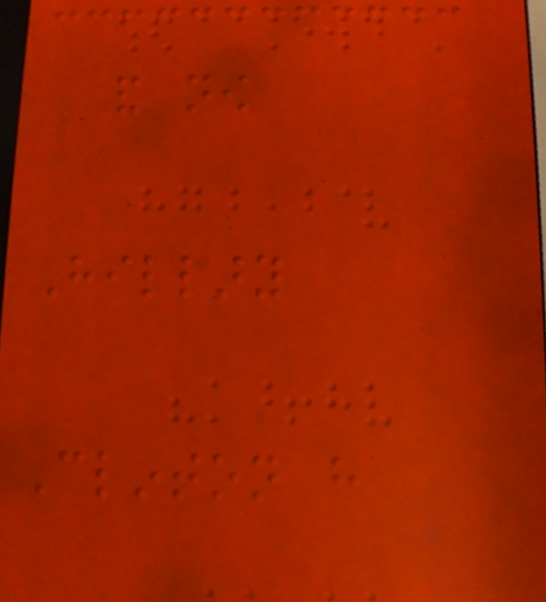and now
Hillary
Clinton have
